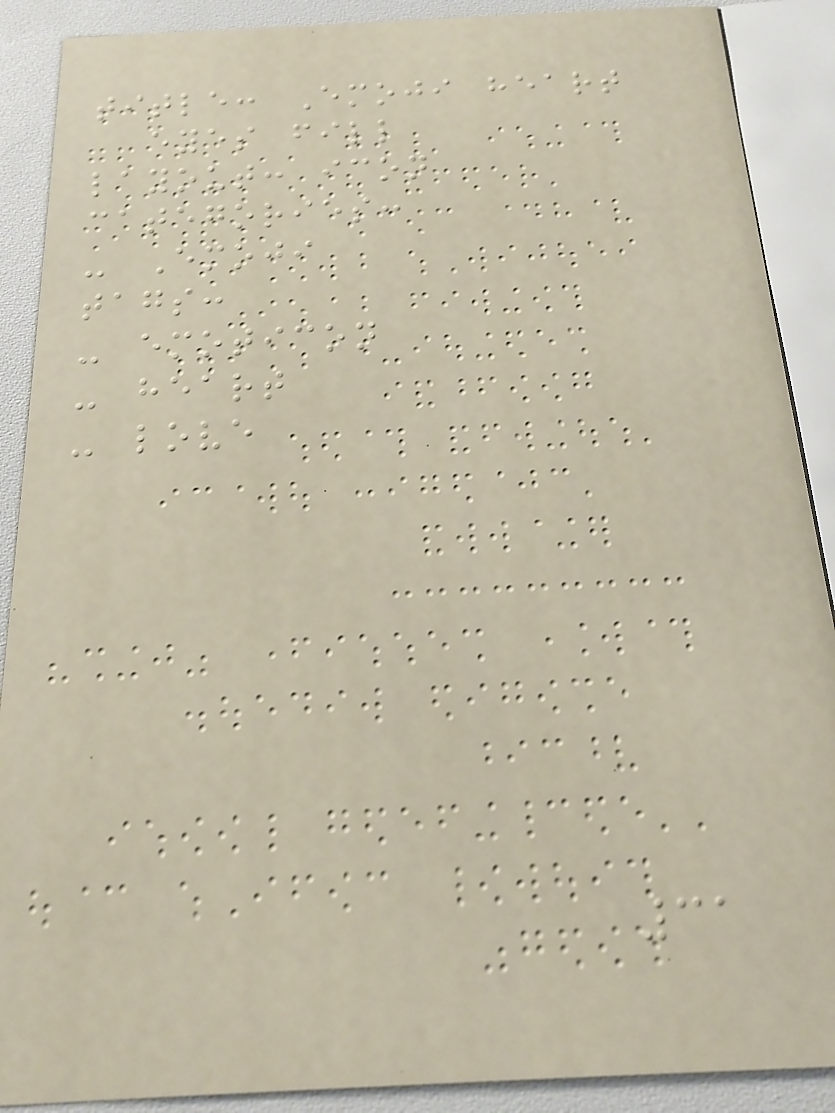title: Emoji heart
eyes fill
layout: icon
categories:
- Emoji
tags:
- emoticon
- heart
- love
31
